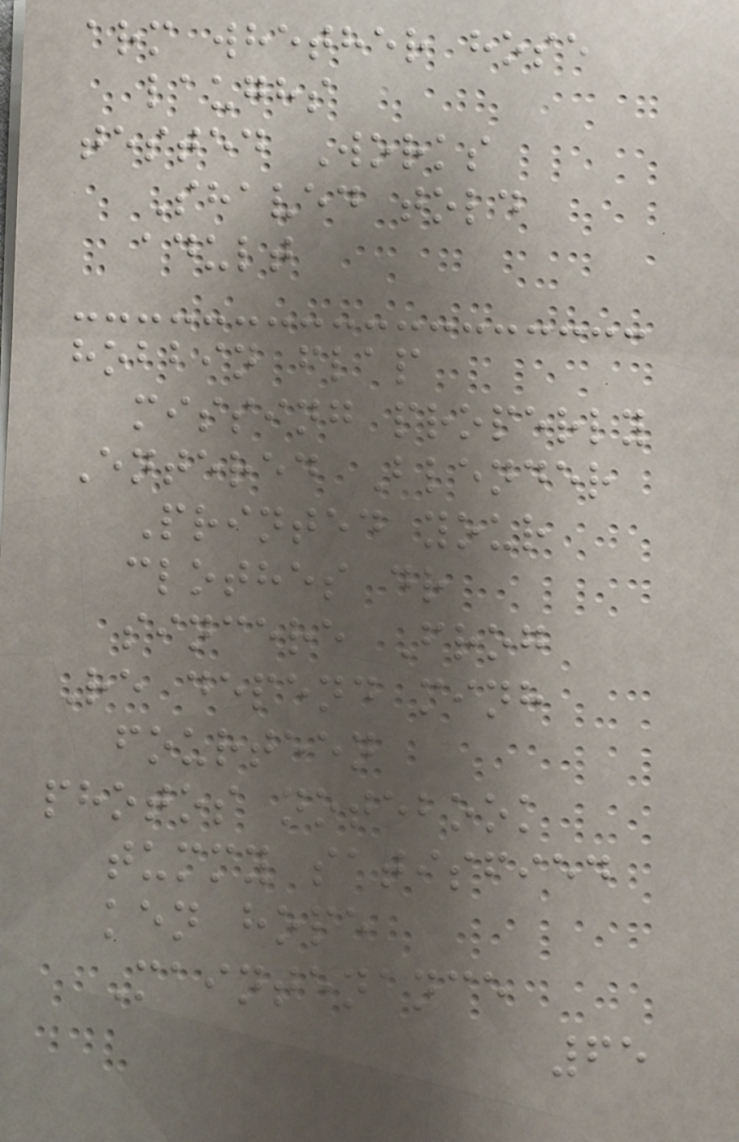arm whether hose
laughs
tested Works
Shaved told
adult
hobbin flap
missing properly
Entered Blender
Printed your
clothes dr
sincere Frog
Re depend minh
fourteen
photos notebook
tummy satisfied
ken hope
Maintenance
65
